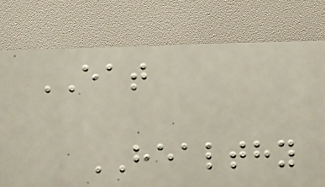EAT
HEALTHY
